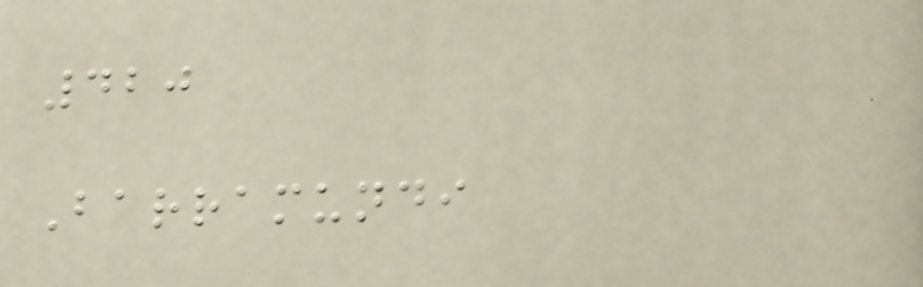420
Barramundi
